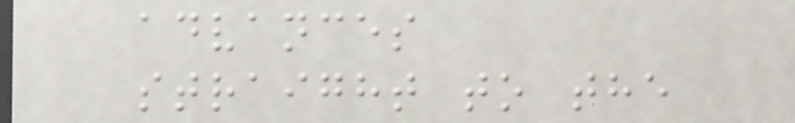advances
straight to the
